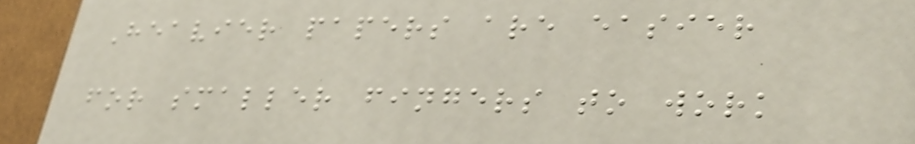Heavier papers are easier
for smaller fingers to work
